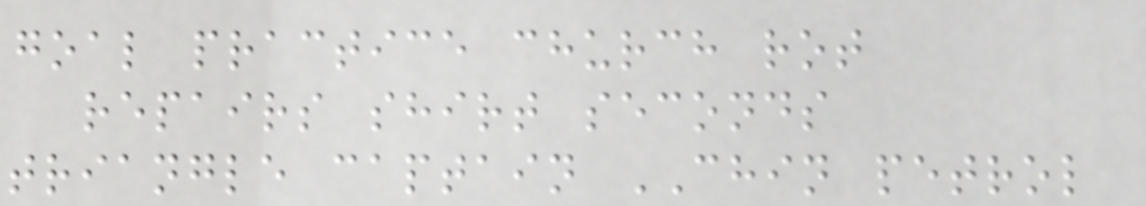goal practice church rot
repairs shirt seconds
triangle captain CHIN petrol
